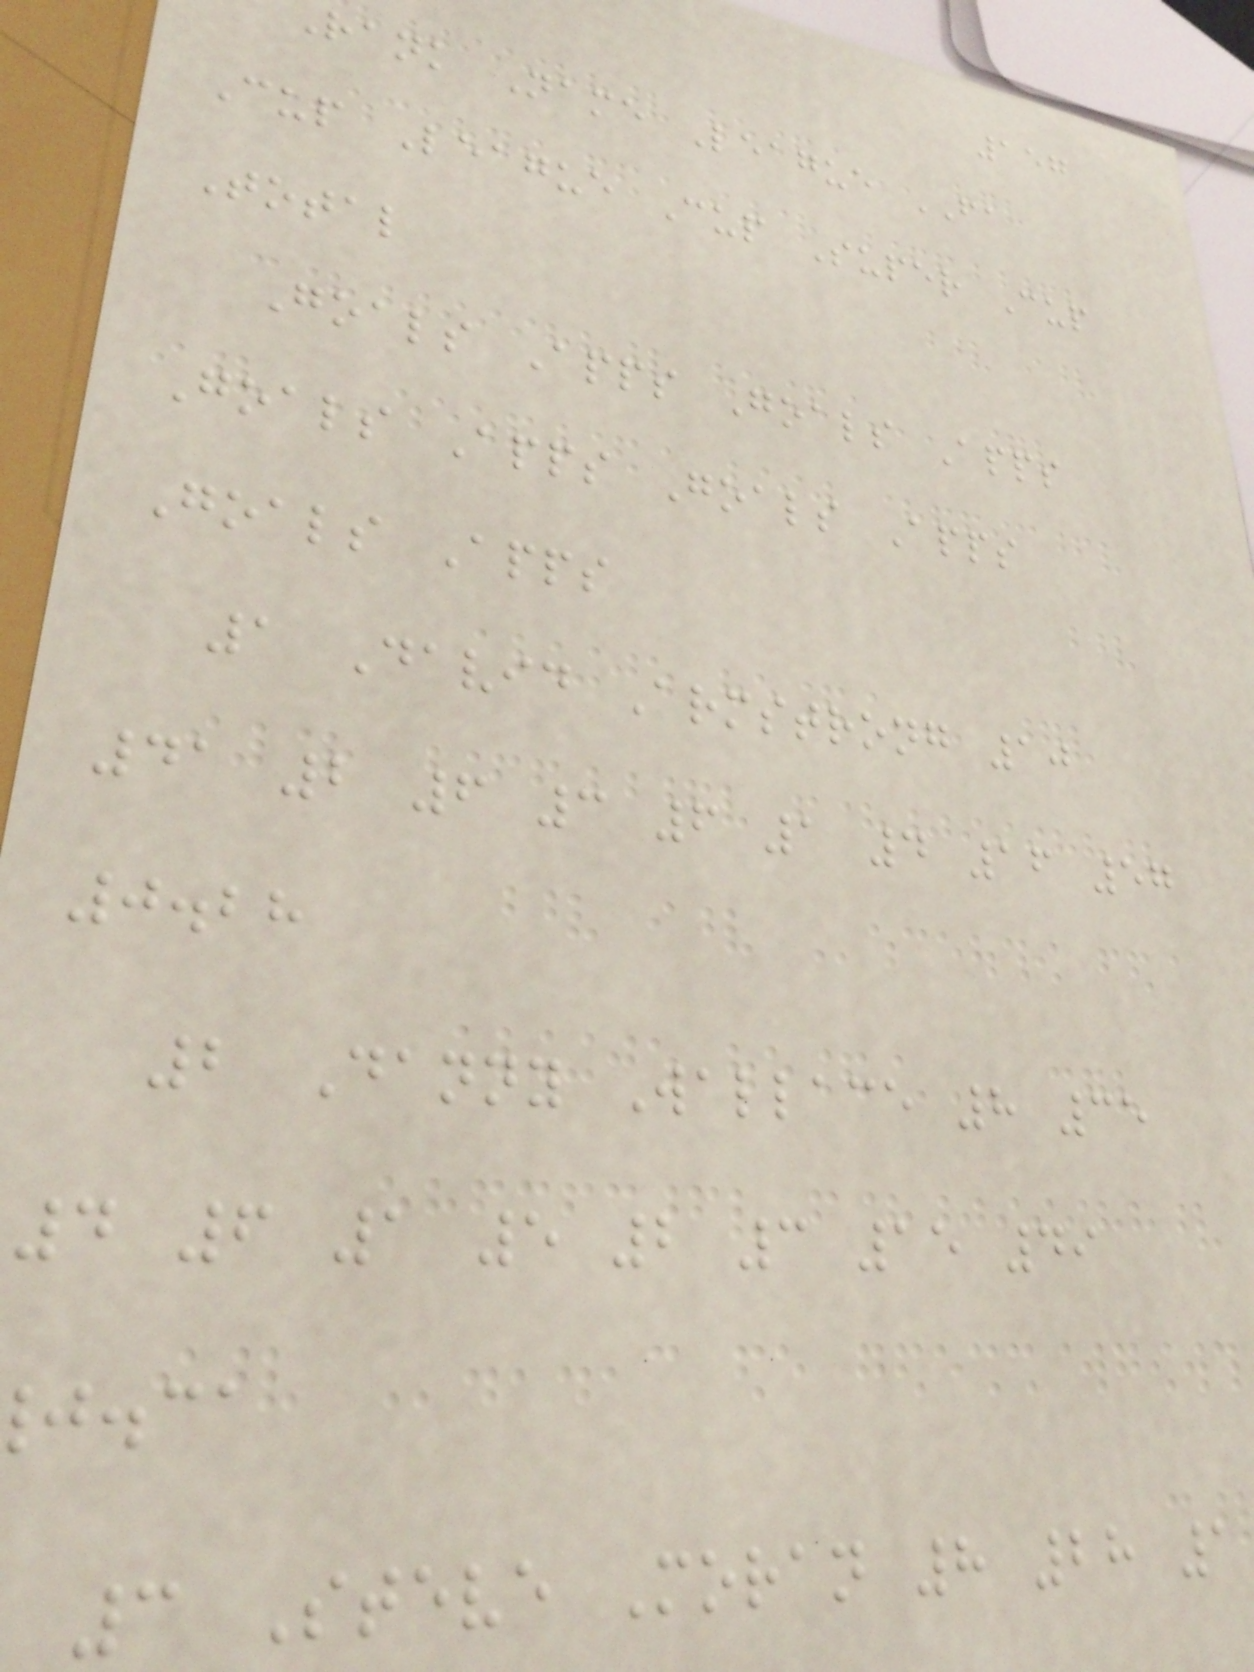157
rank Name League FA
Cup League Cup Super Cup
Total
Goals Apps Goals Apps
Goals Apps Goals Apps
Goals Apps
1 David Armstrong 10
41 2 6 3 6 1 4 16 57
0.28
2 Danny Wallace 8 35
4 6 1 5 2 3 15 49
j.ca
3 Steve Moran 8 28 1
